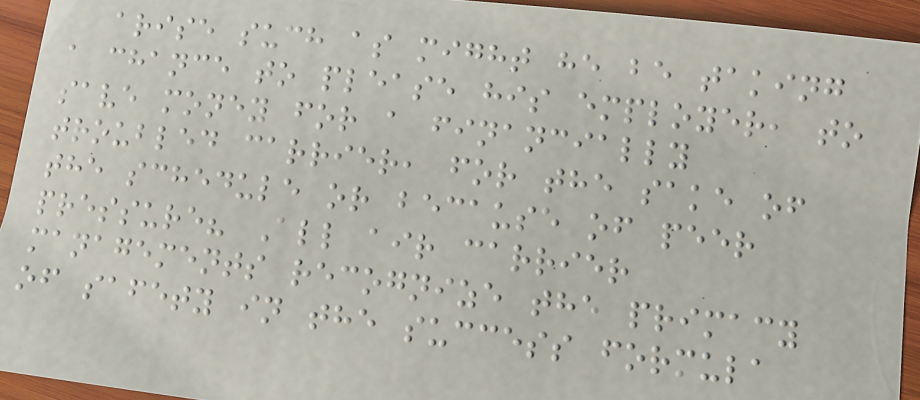arise such as might he be taking
a chance to please his employer, to
save money for a financially
troubled carrier, for the sake of
the schedule or because of peer
pressure? All air carrier
managements recognize the primacy
of safety in the success formula
